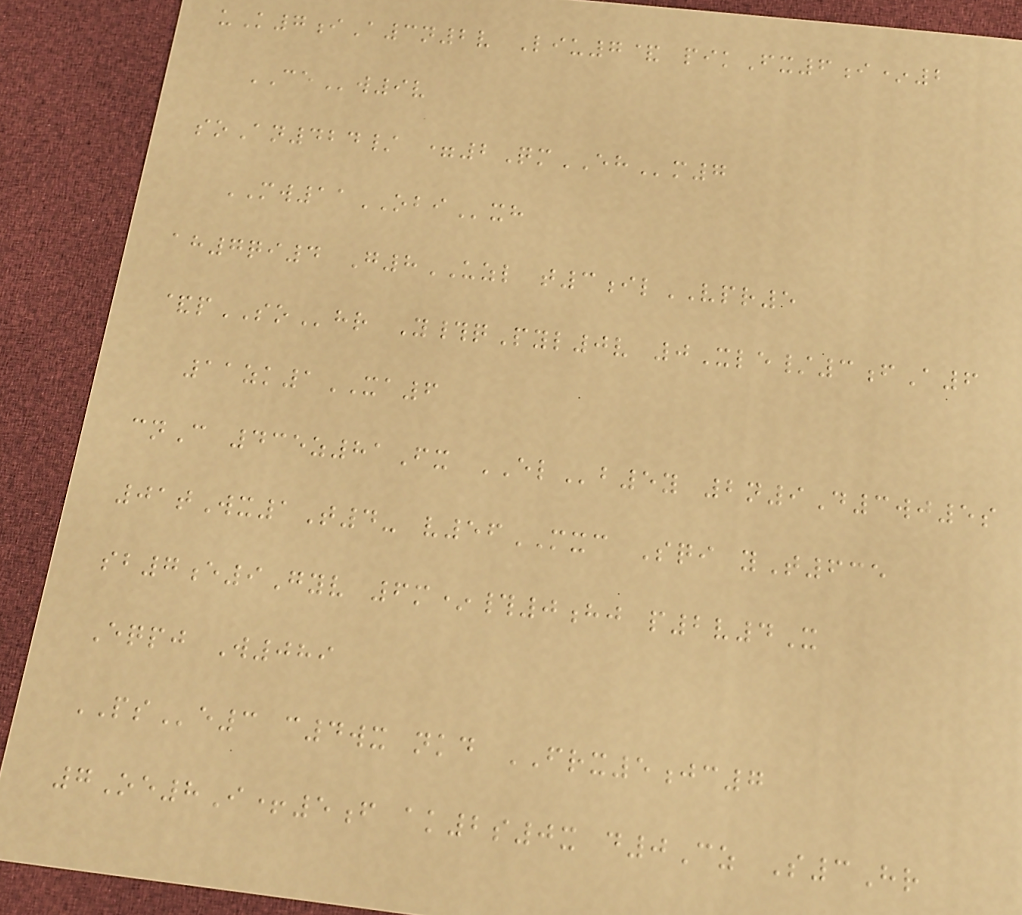uK7iA3n2v Liu7& pikFx6i*2
CEw9v
soAn424/ =2QmEHm7
MW11OBIxh
ah7qi4 G8UZL t3ilVPR5
&pSOhr Y#qPyl0v 0Xle/3fA6
11zk1XA6
cnC 435z81Fx ELb5y 2n9D3wj5s
01tWx1T4- v56MXC Sqi yT635
sb7e9Gyv 6m*#0hj p2v4X
Eqpj W089
PSe3 c4wx nkd FRX5jc7
7Oe8I+5f ak2s0x d0Cz S3Hr
